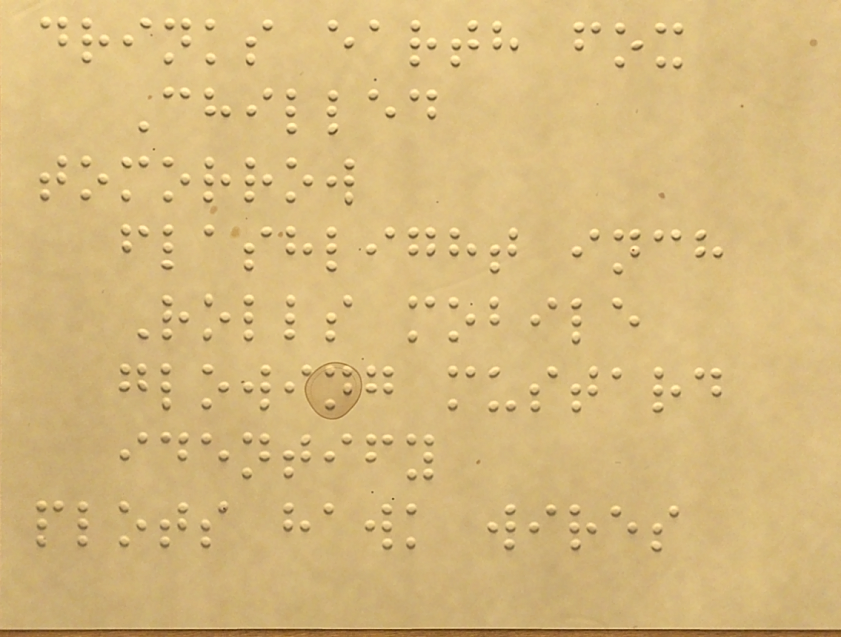drinks earth fox
Chilled
tomorrow
flashlight inch
Rolls mobile
glowing mustard
identify
plots hawk wires
